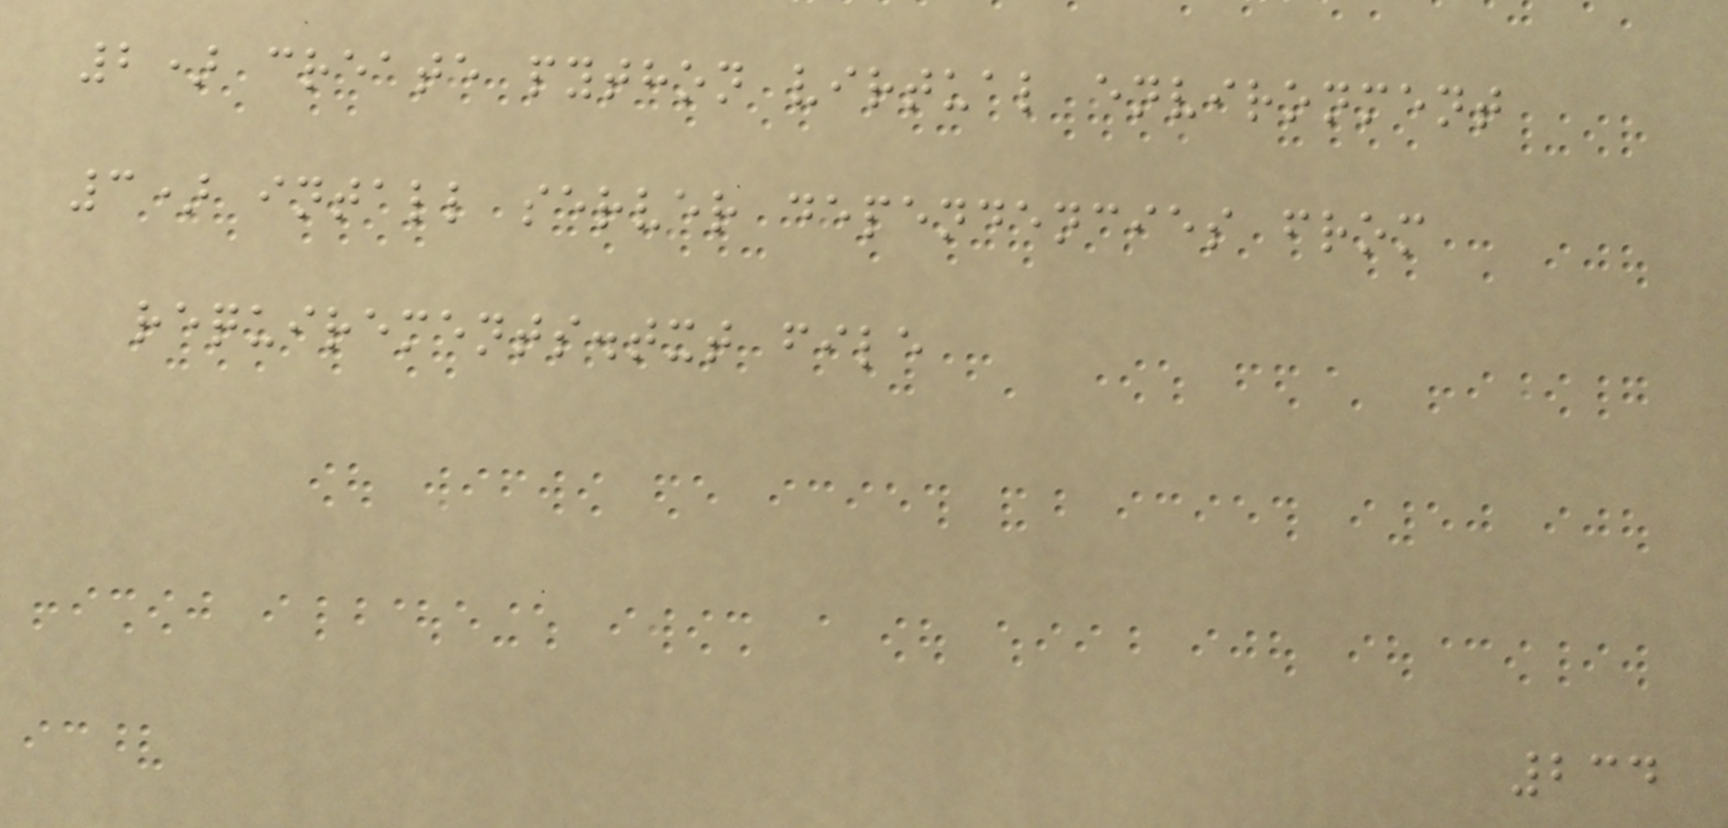2) create python virtual environment
3) intall server dependencies from
requirements.txt file
234
